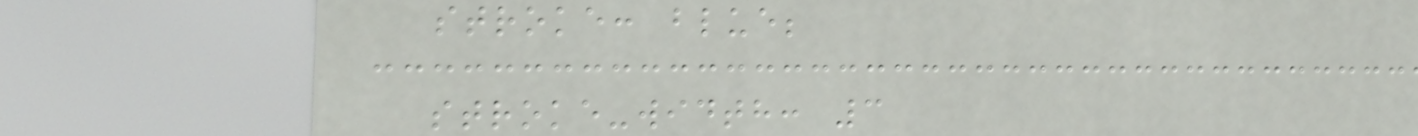stroke: blue;
stroke-width: 3
